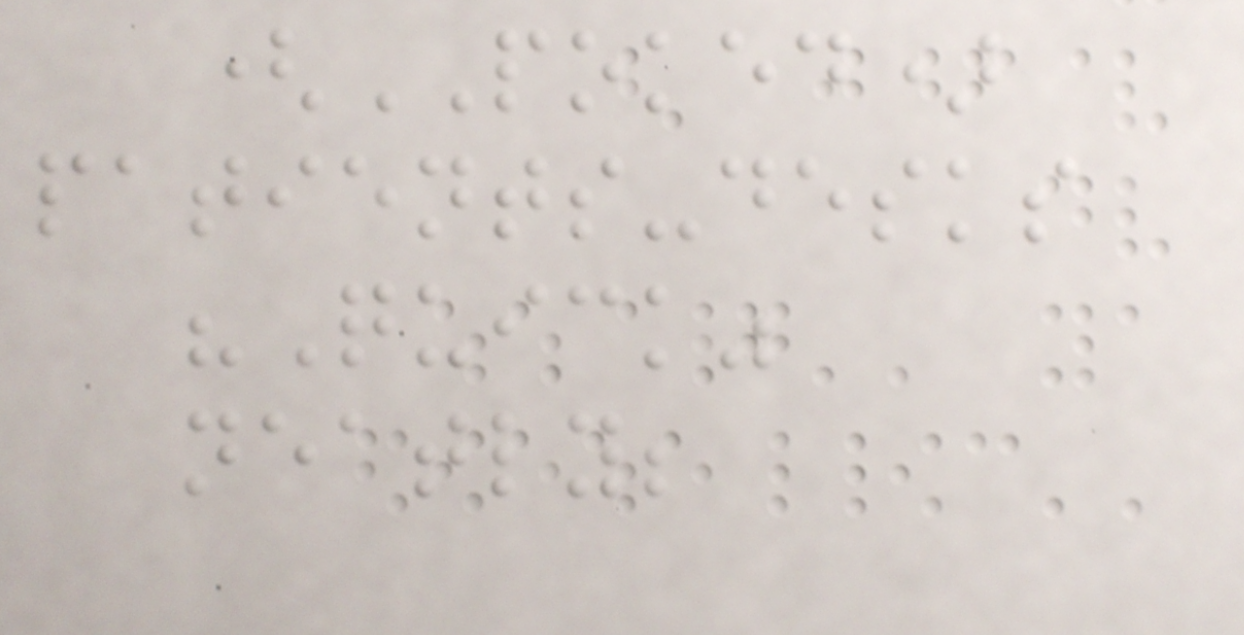(POKED)
patients-desks
"Quick"
neatly;
